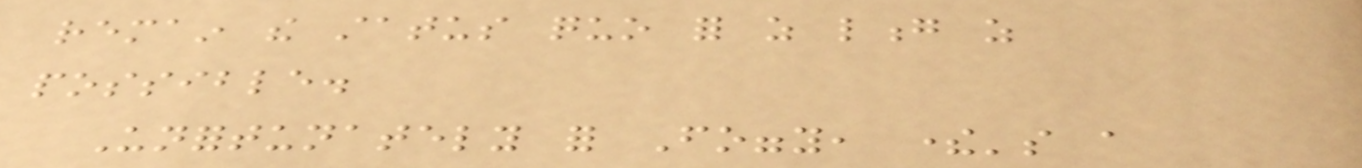remain the status quo for as long as
possible.
Unfortunately for Foggy, there's a
